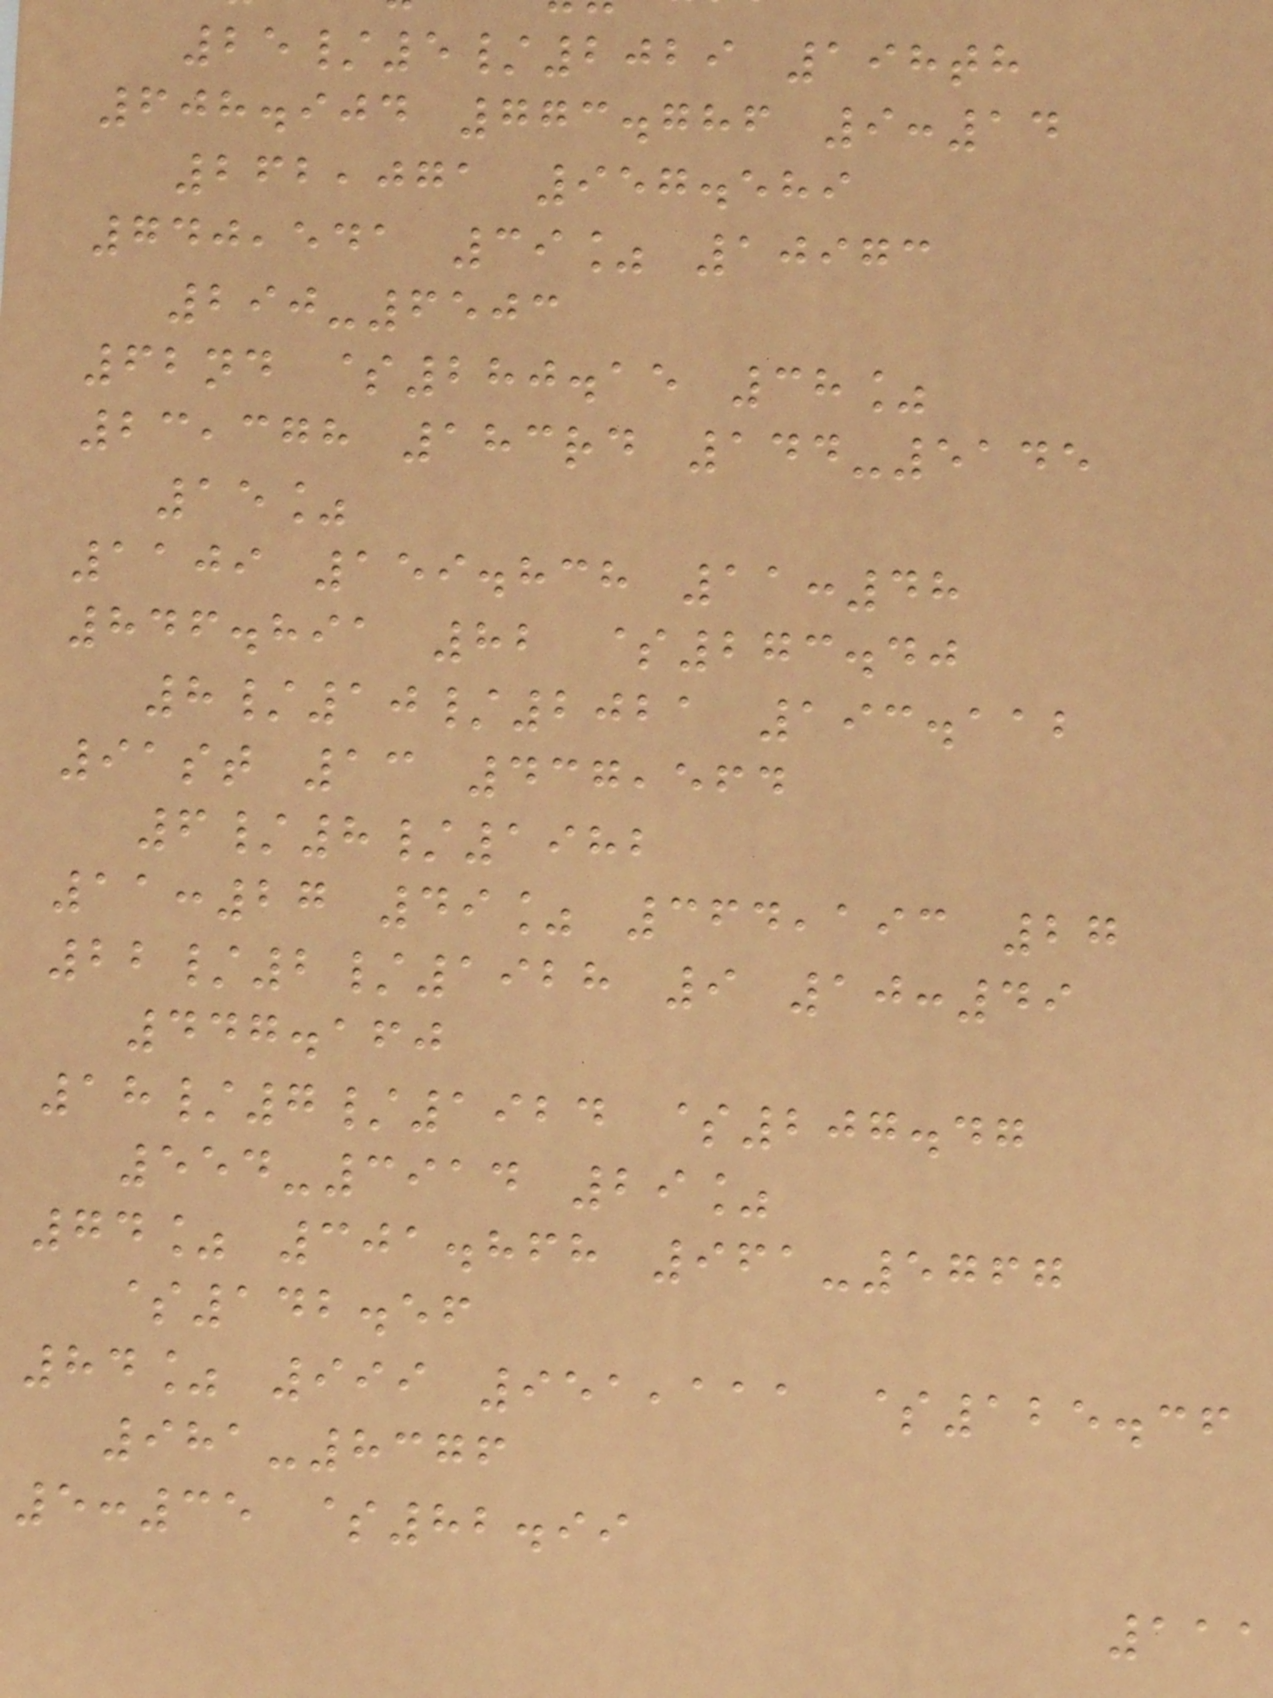25/5/2029 198th
608.904 773.786 9:14
262,071 957.589
740,541 39% 10973
290-6503
62nd $280.15 38%
23,378 183rd 144-5145
15%
1109 159.838 11:48
846.891 82 $273.40
8/10/2021 193.112
91st 13 437,564
6/8/1982
11:27 49% 364,193 27
22/2/1928 9 10:49
447.160
18/7/1924 $207.47
554-3914 29%
74% 301.868 961-5767
$142.56
84% 999 951,111 $125.36
981-8376
5:35 $82.99
111
